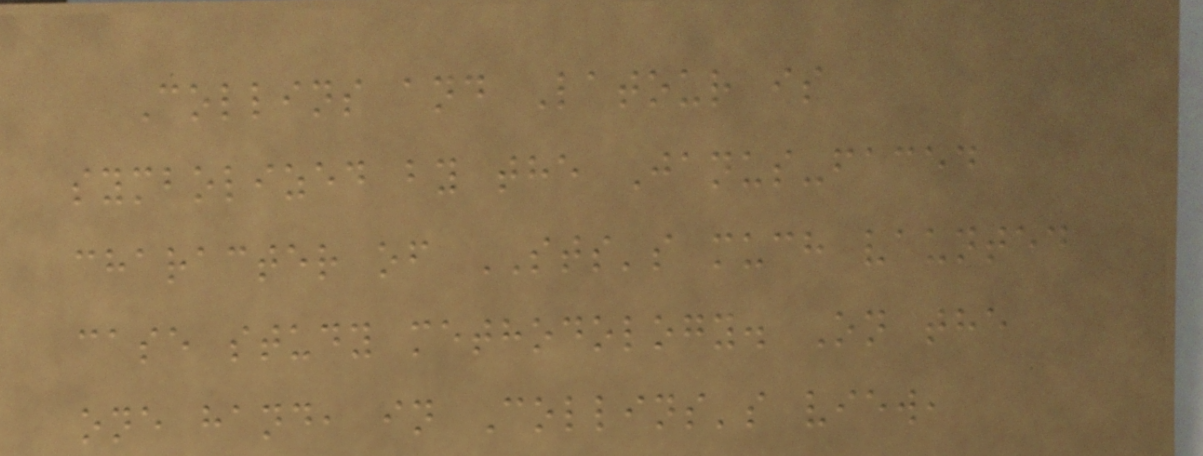Collins and Latour is
symbolized by the Janus-faced
character of STS's much vaunted
case study methodology. On the
one hand, in Collins's view,
